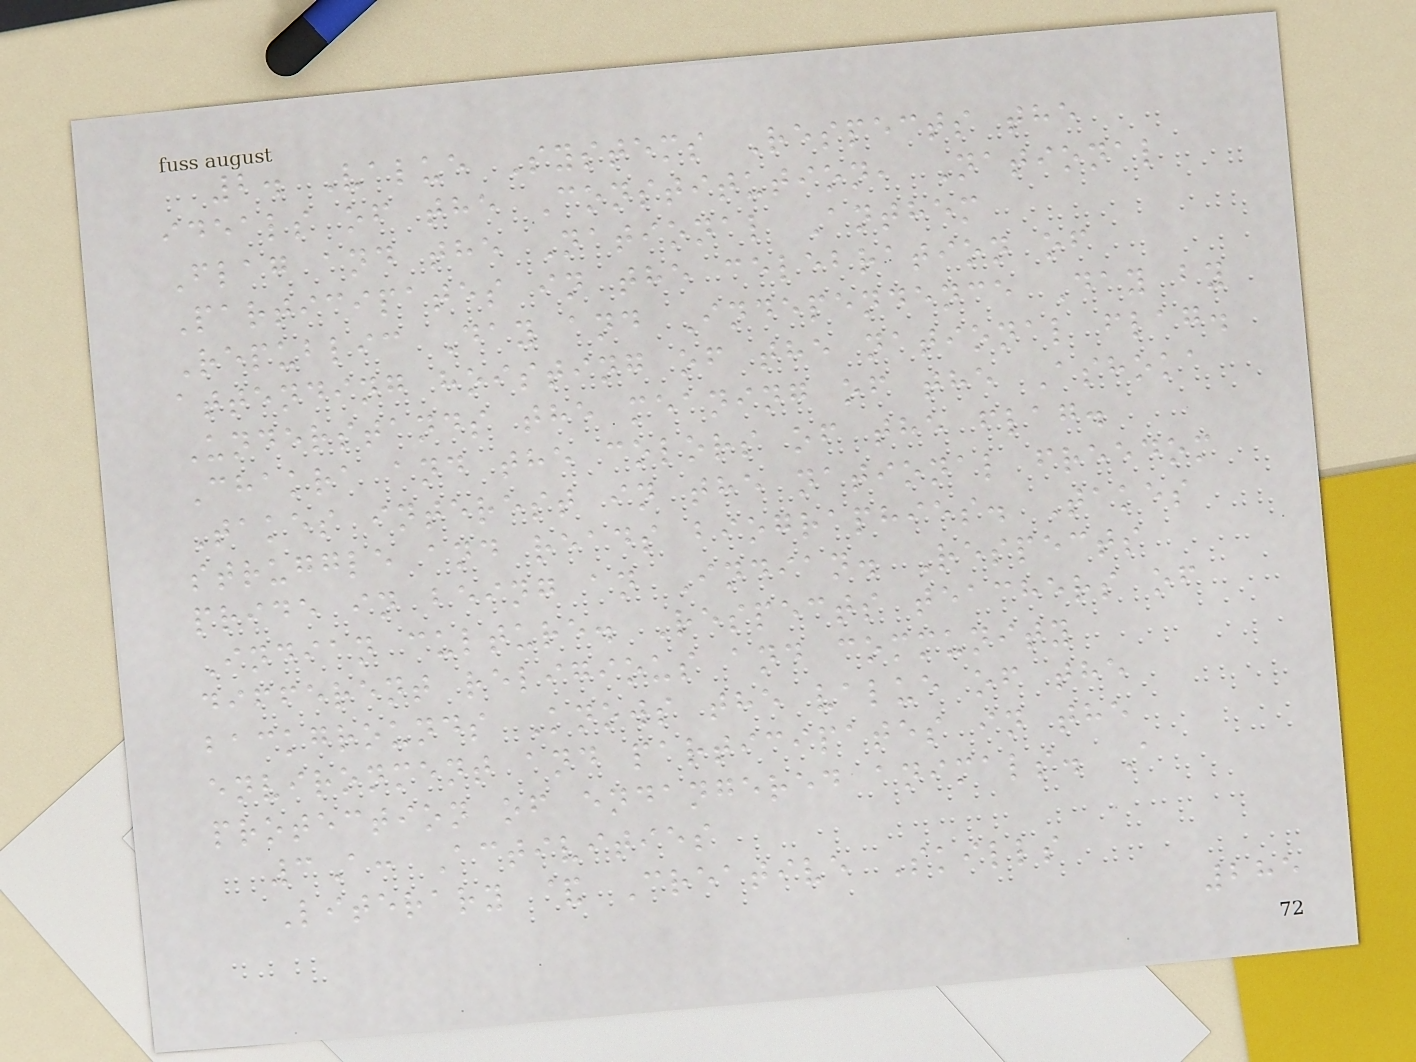2. Value Systems Respects the
ideals of the Constitution, National
Flag and the National Anthem
Participates in the celebration of
Republic Day and Independence Day by
attending hoisting of the national flag.
Understands the meaning of the Ashoka
Chakra and the colors of the flag.
Takes interest in the national freedom
struggle and reads biographies. Takes
pride in being an Indian. Respects
Indian culture. Respects teachers of
different religious and community
backgrounds Knows the value of the
environment and participates in the
protection of endangered animals. A
3A: Activities
Literary & Creative Skills
285
